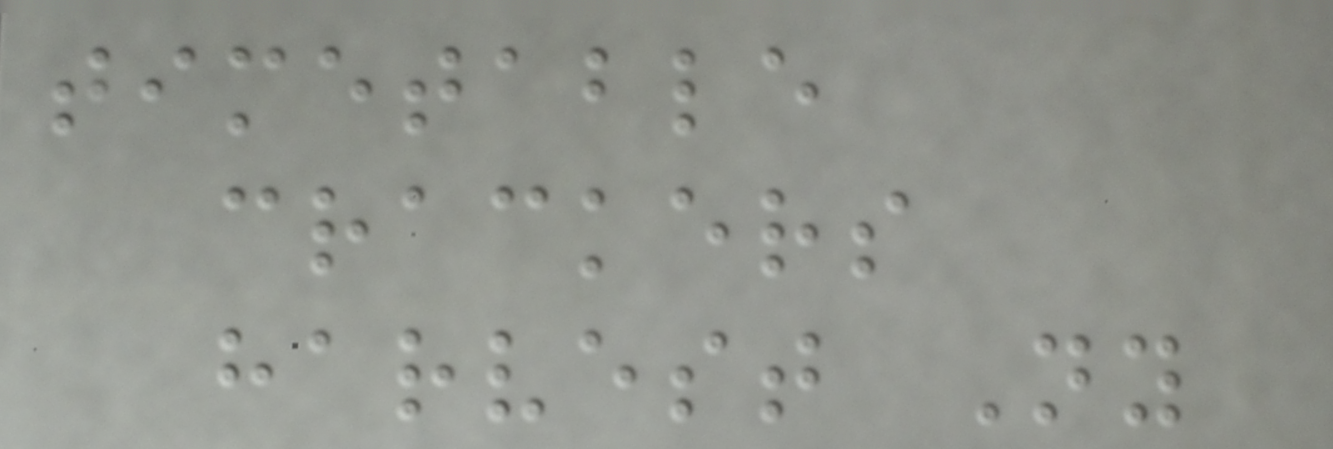timetable
crackers
harvest Ny
